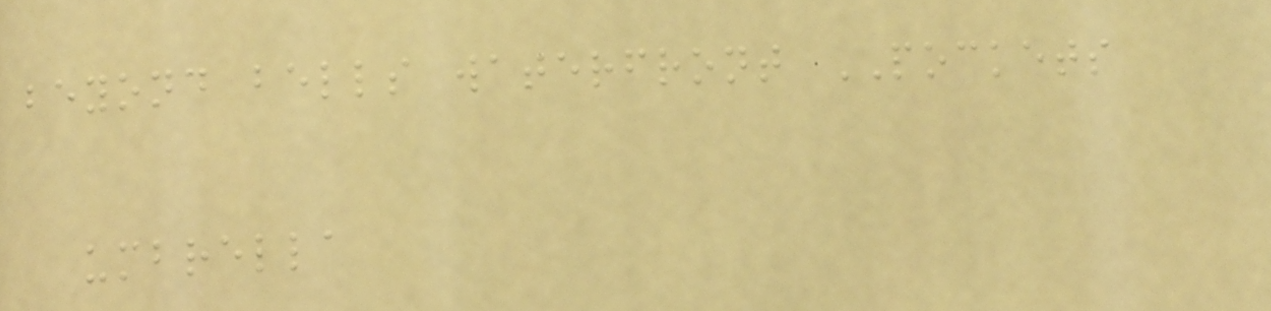beyond bells waterfront POCKETS
umbrella
